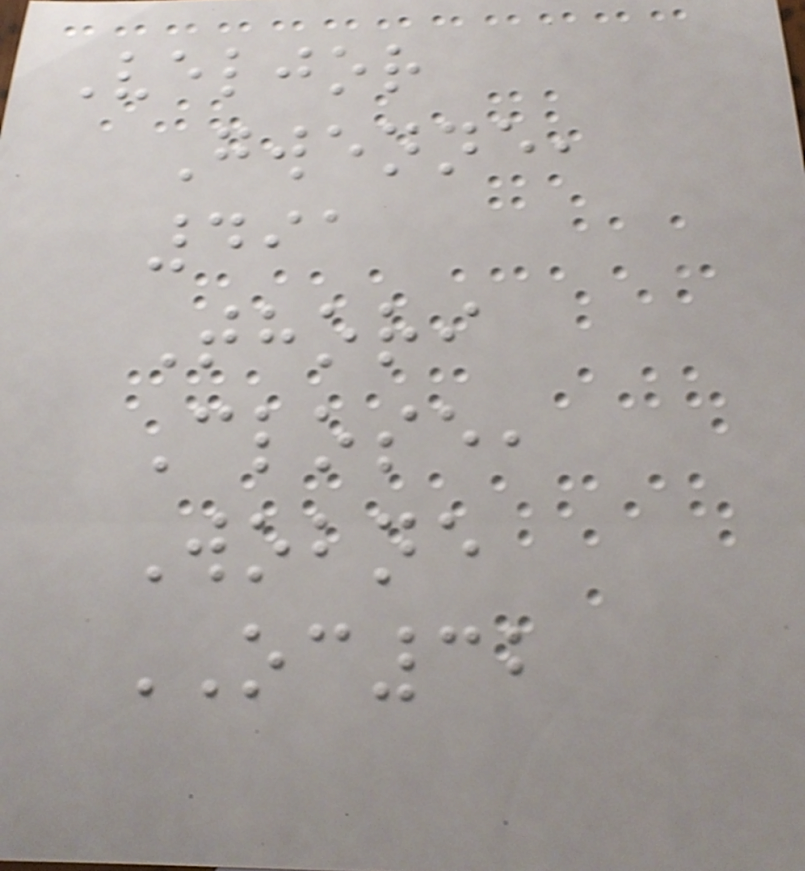Veljor
Gwenne,
491
Thori
Close,
Wobne
OC32
